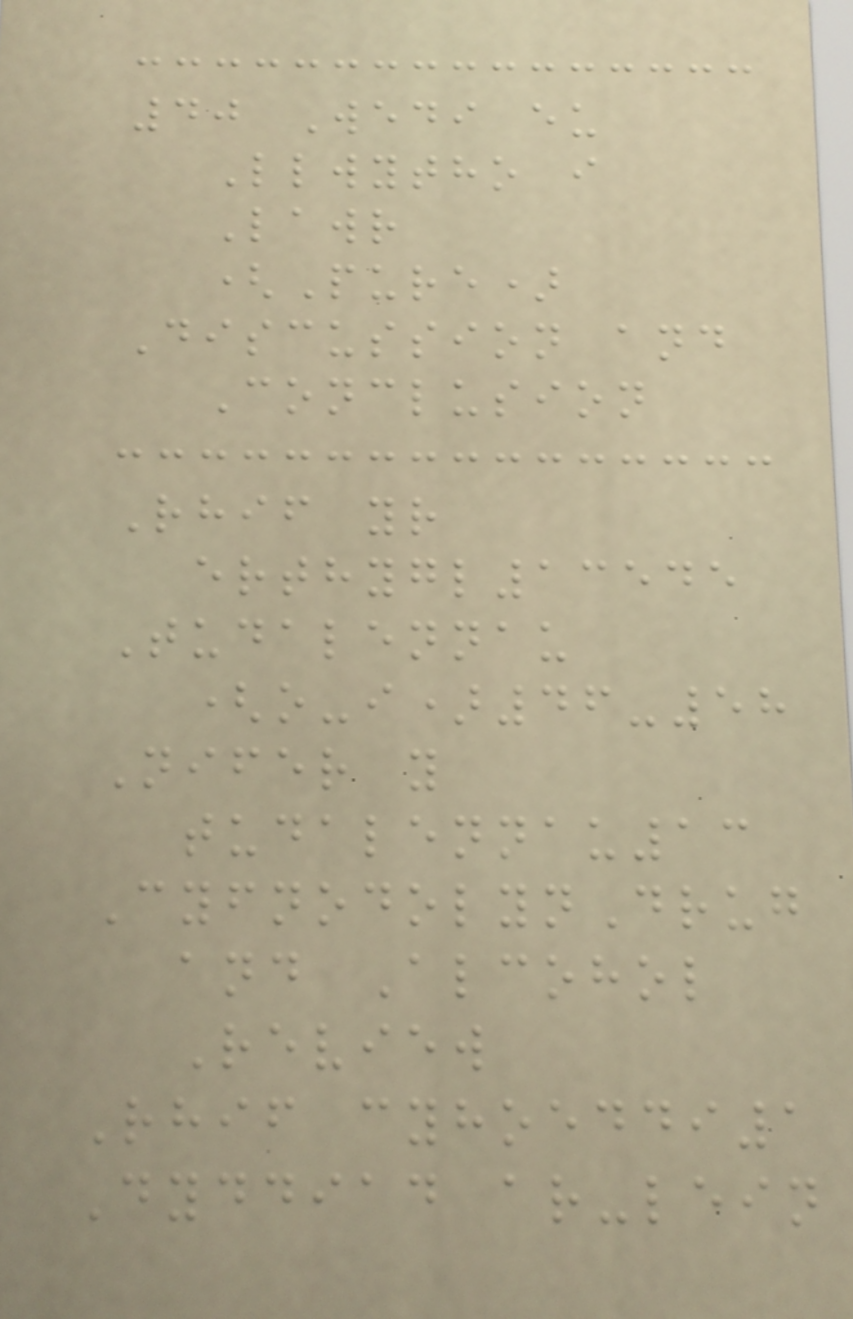40 Wedi eu
Llwytho i
Lawr
(Pure)
Discussion and
Conclusion
Rhif yr
erthygl13545
Tudalennau
(o-i)46-58
Nifer y
tudalennau13
CyfnodolynDrug
and Alcohol
Review
Rhif cyhoeddi1
Dyddiad ar-lein
